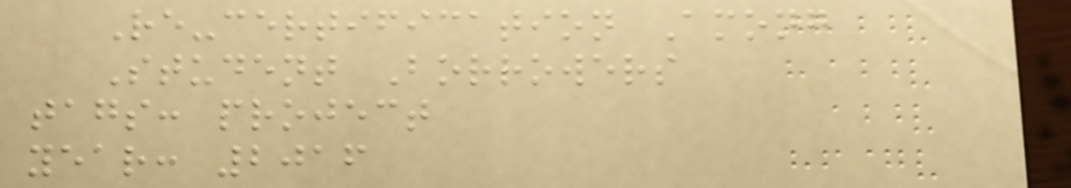Re-certification Among
Student Borrowers
tags: project
year: 2016
